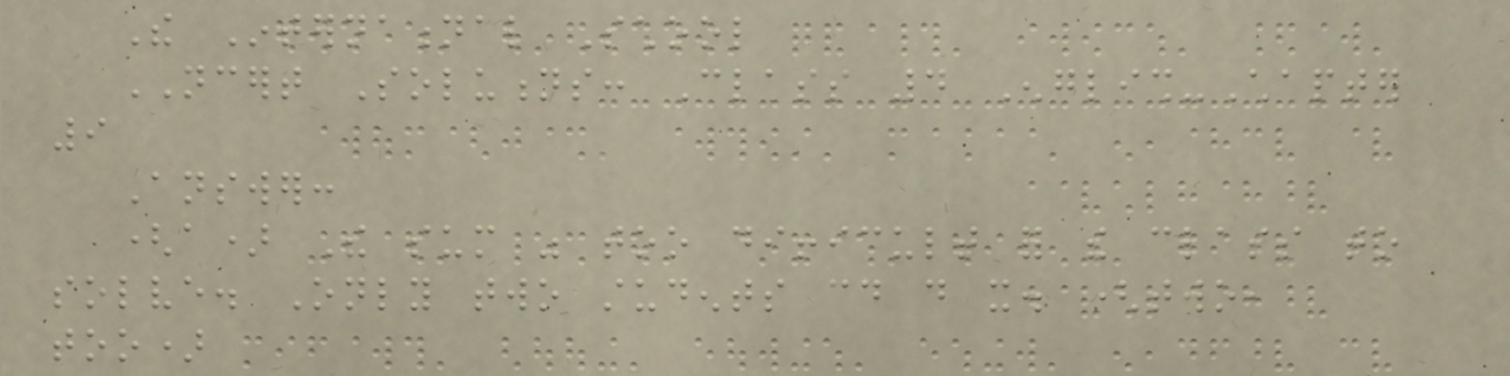The International School
NCERT Solutions: Class 4 English-Chapter
9
Answer:
(a) The sum was too difficult for the class to
solve. Only two students could do it. (two,
too)
